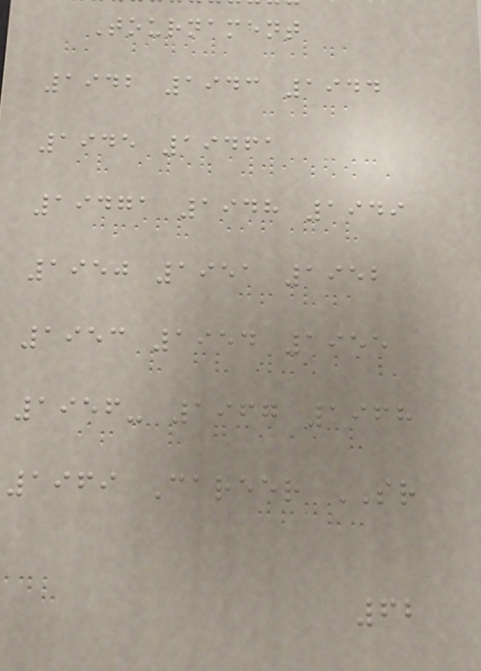Tournament
1942 1943 1944
1945 19461
19471 1948 1949
1950 1951 1952
1953 1954 1955
1956- 1967 1968
1969 Career SR
62
